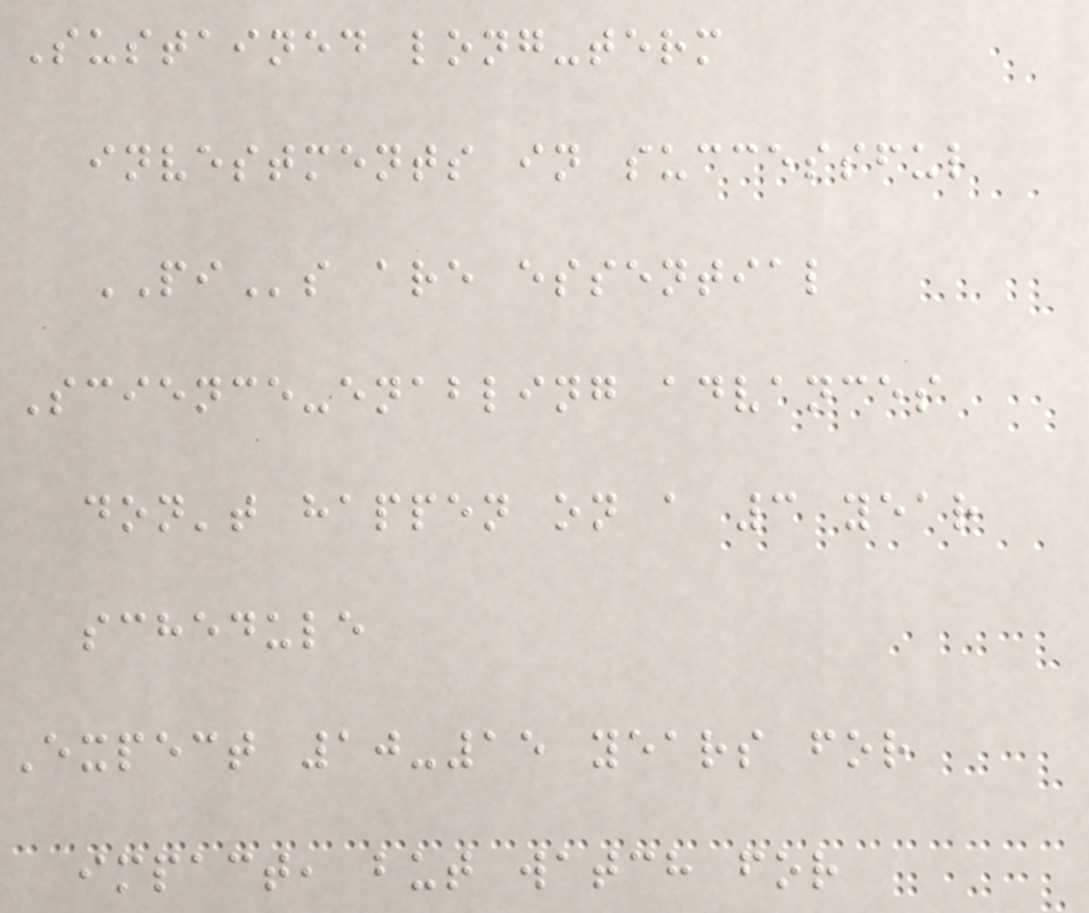Sustained long-term
investments in successful
PIs are essential
Science-enabling advances
don't happen on a 3 year
schedule
Expect 10-15 years for
impact, but watch for
